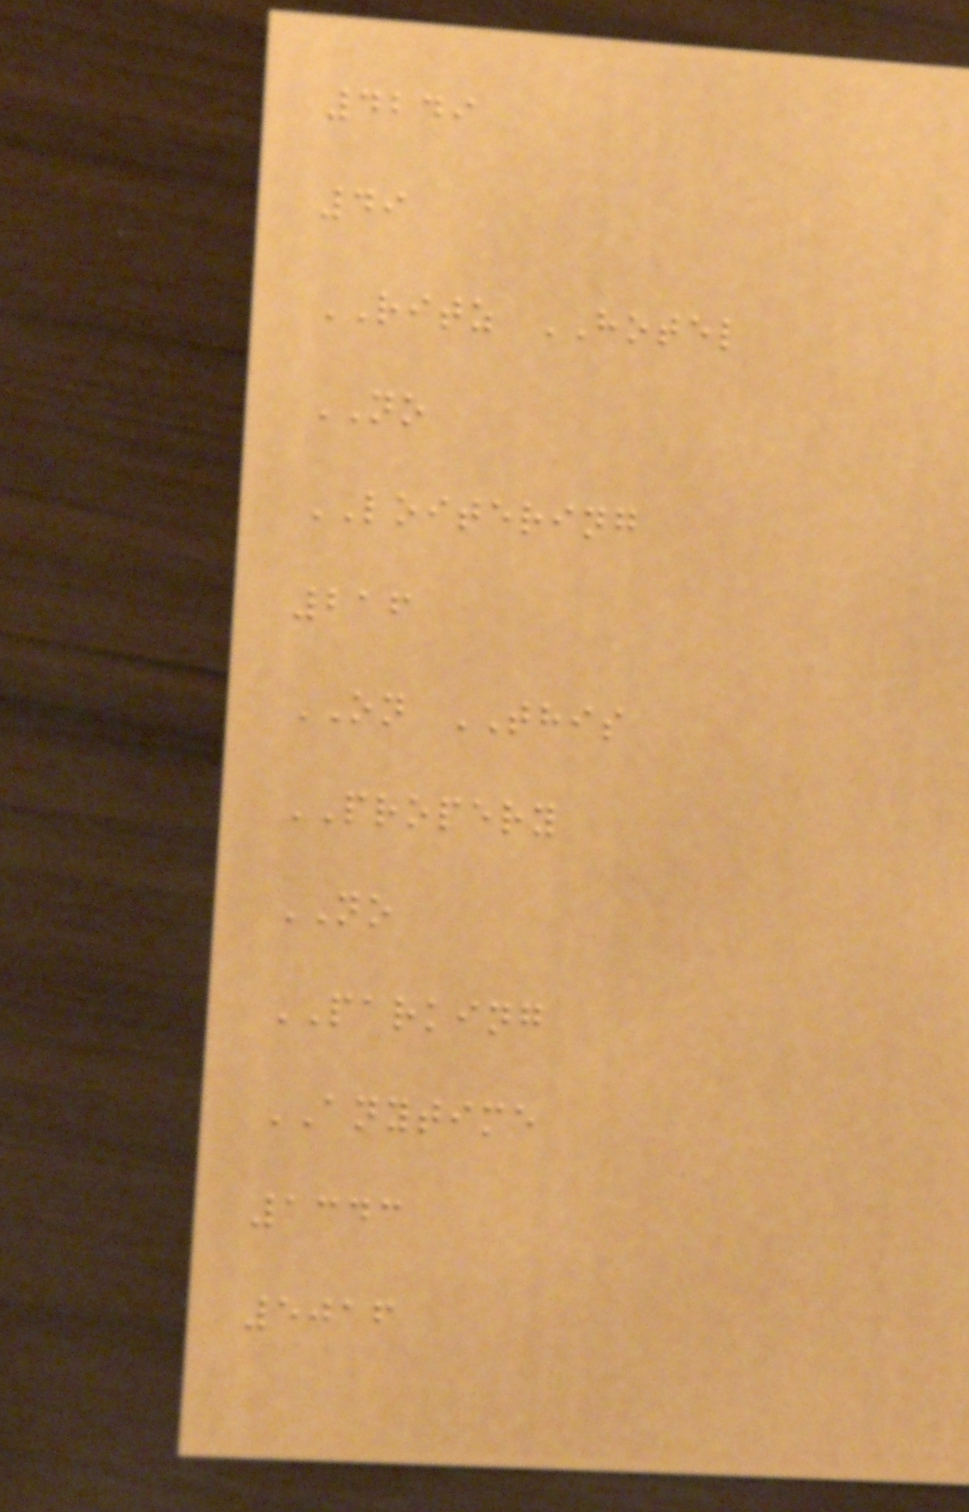4249
49
RITZ HOTEL
NO
LOITERING
216
ON THIS
PROPERY
NO
PARKING
ANYTIME
1343
5016
